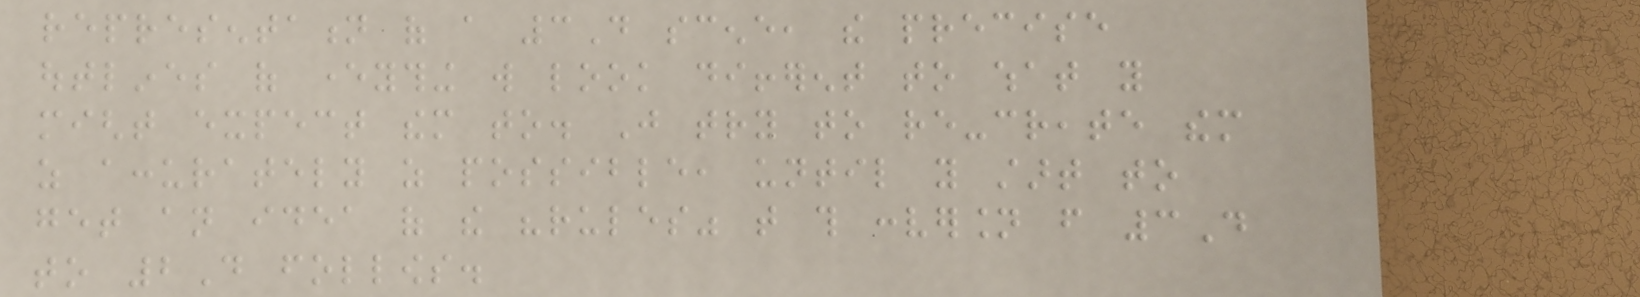representation of a 3D scene, the precise
outlines of everything will look different to what you
might expect them to. Just try to re-create them
as accurately as possible, until you start to
get an idea of the "rules" that this conversion from 3D
to 2D follows.
